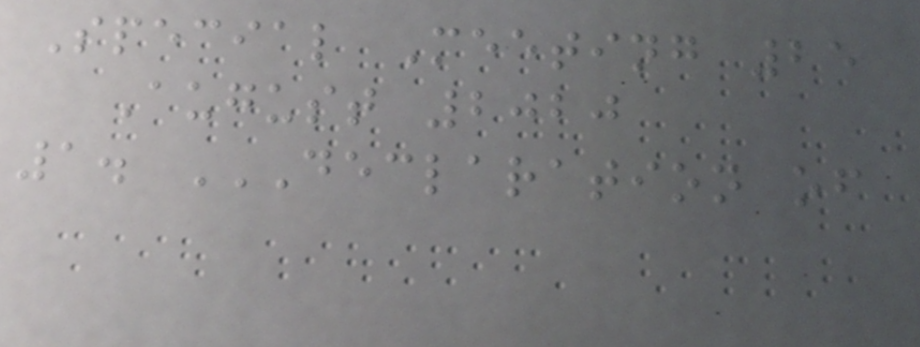Special Meeting 25
August 2020
1. DECLARATION OF
